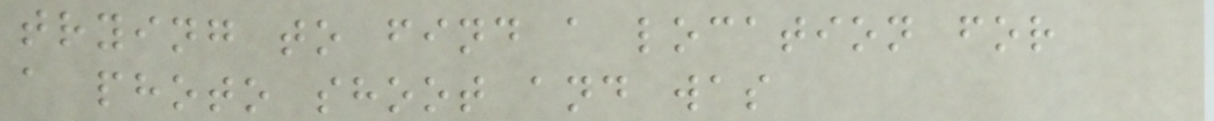trying to find a location for
a photo shoot and was
